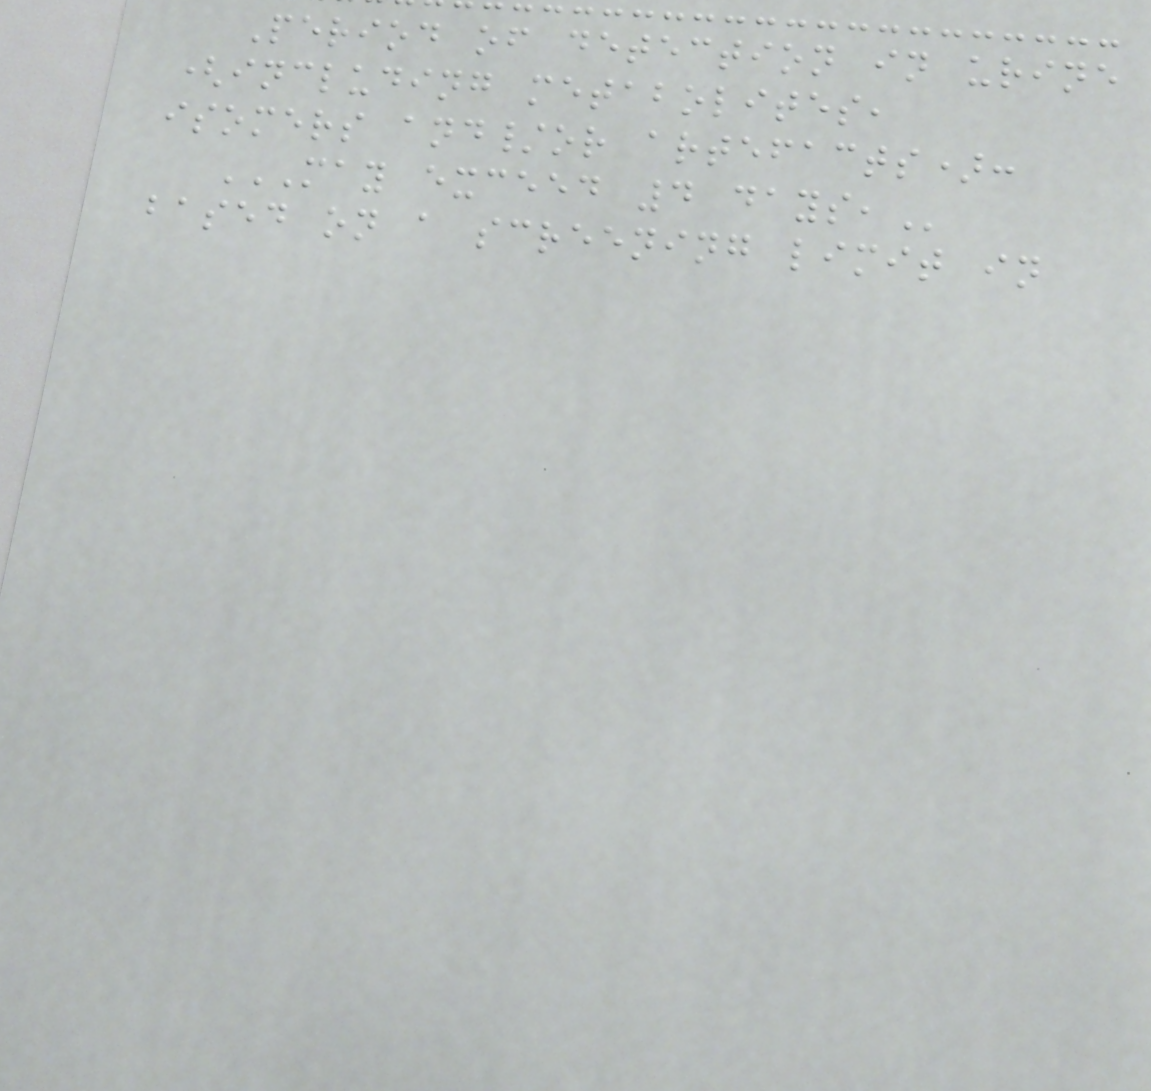Period of detection in urine
(including metabolites,
isomers and/or artefacts):
MAY EXCEED 4 DAYS,
based on a screening limit in
